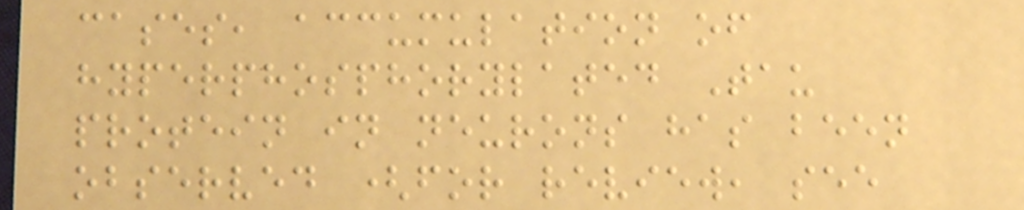cases, accumulation of
hyperphosphorylated Tau
protein in neurons has been
observed (for review, see
